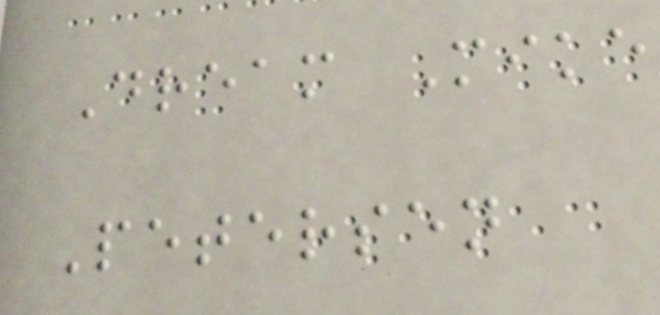Dream Mike
Petersen
